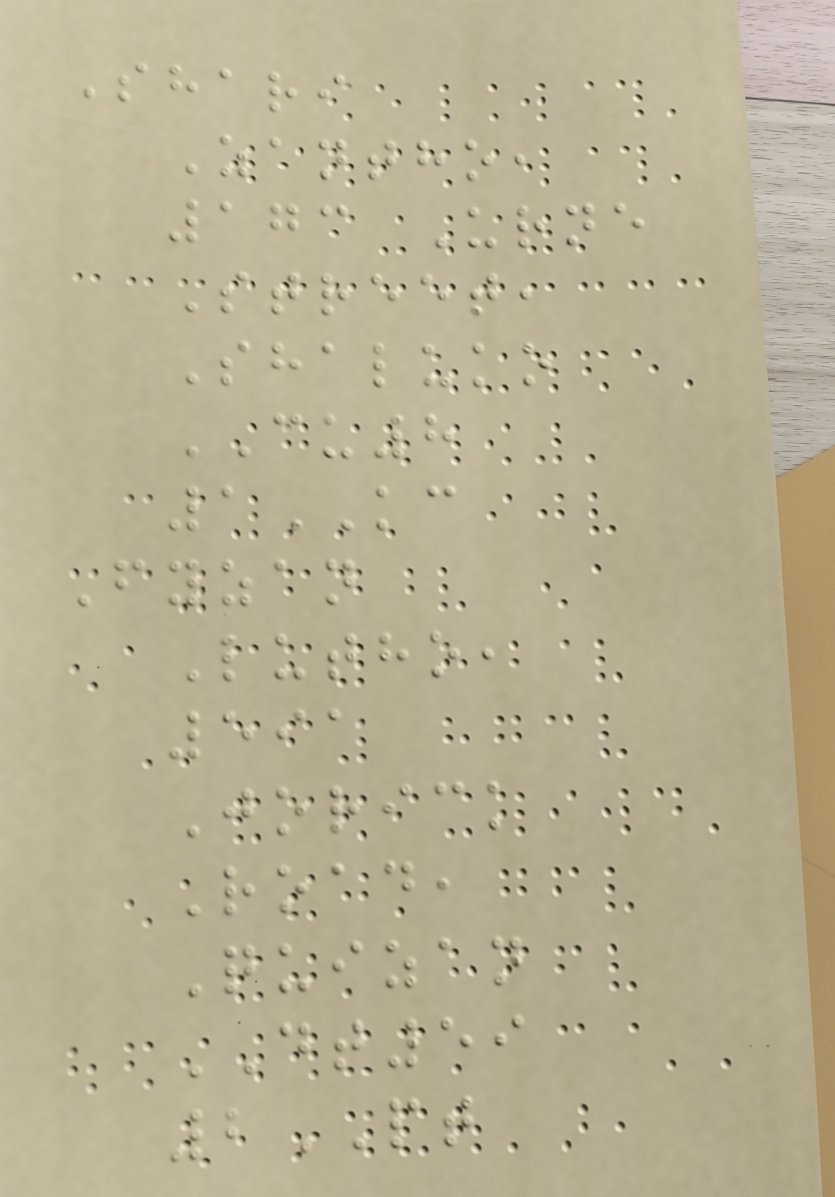Shari
Zantho,
173 Urne
Street,
Shaluko
CU8
1KC
Fyzan
Lutho,
591
Jorick
Road,
Quizan
DT59
2PT
